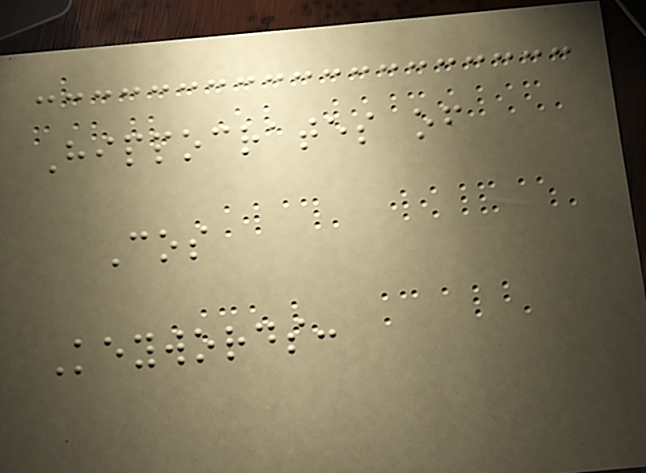Hippocrates of
Cos
Keywords:
